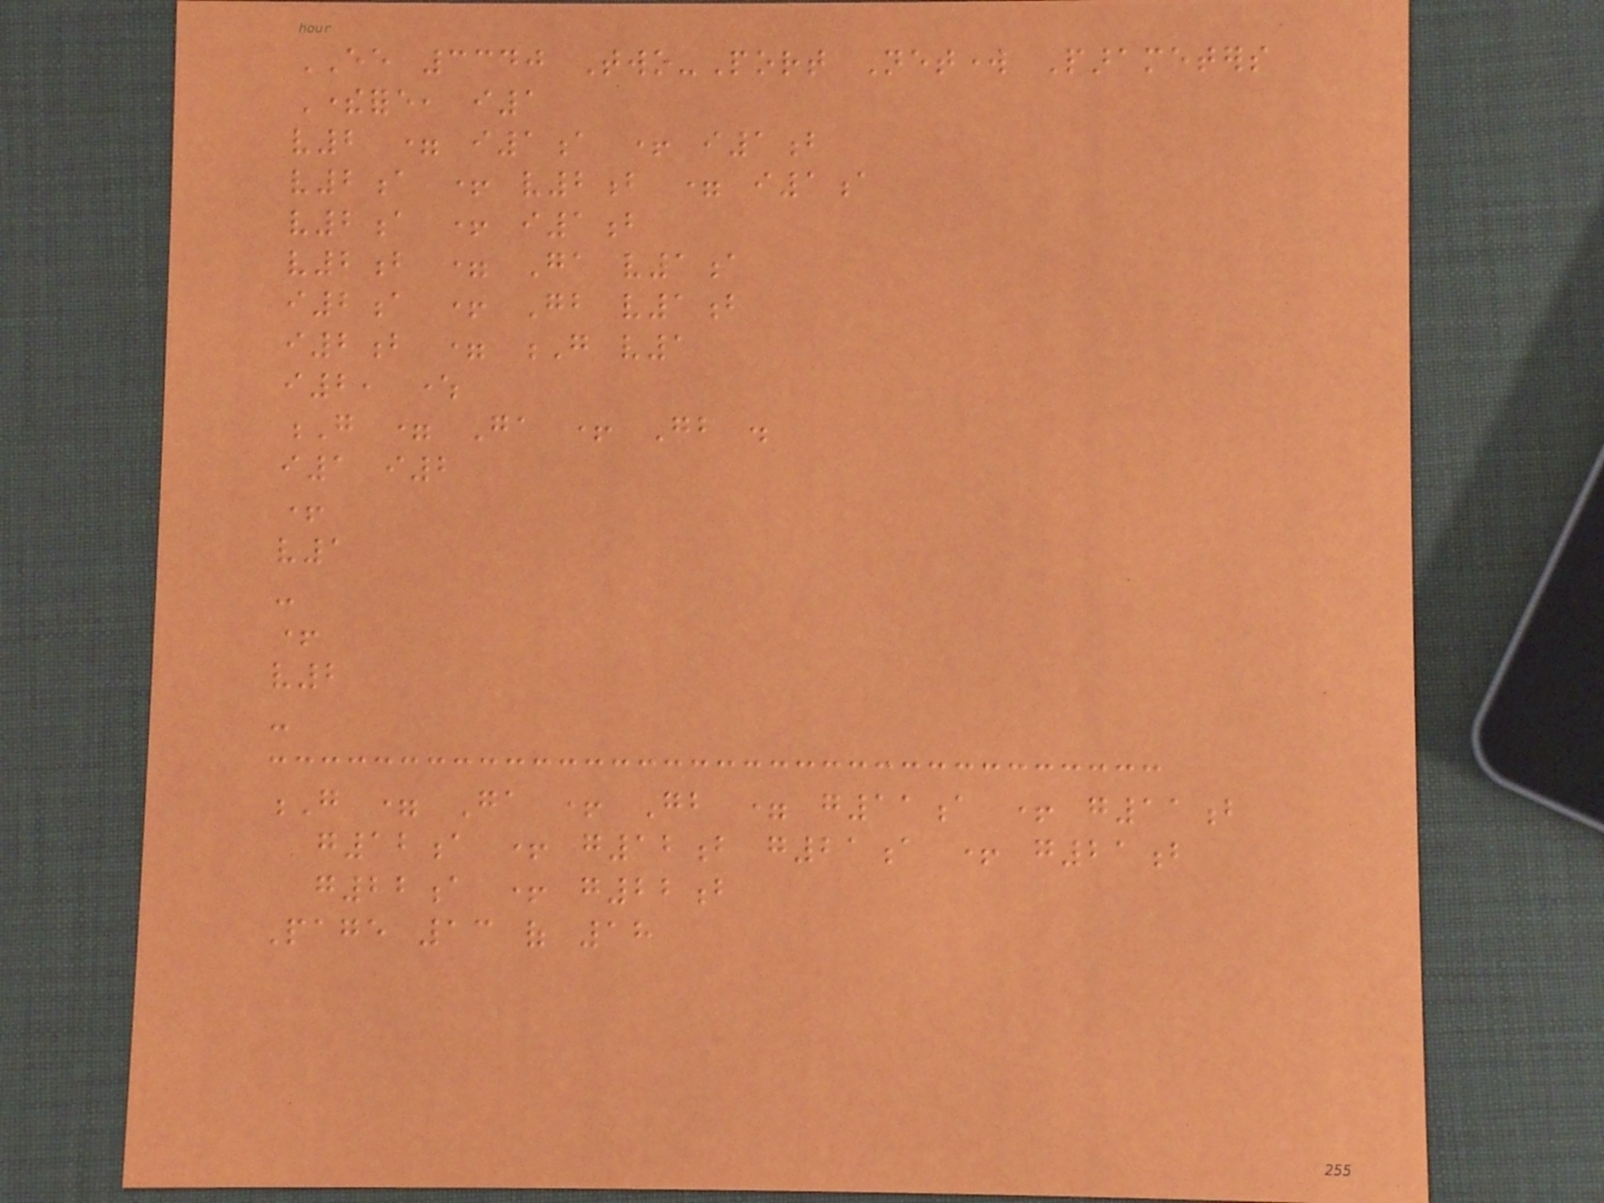EE 3340 Two-Port Network Parameters
Therefore, i1
v2 = i1a + i1b
v2a + v2b = i1a
v2a + i1b
v2b = Ga v1a
i2a + Gb v1b
i2b = G v1
i2, where
G = Ga + Gb .
i1 i2
+
v1
-
+
v2
-
G = Ga + Gb = g11a + g11b
g12a + g12b g21a + g21b
g22a + g22b
Page 13 of 18
